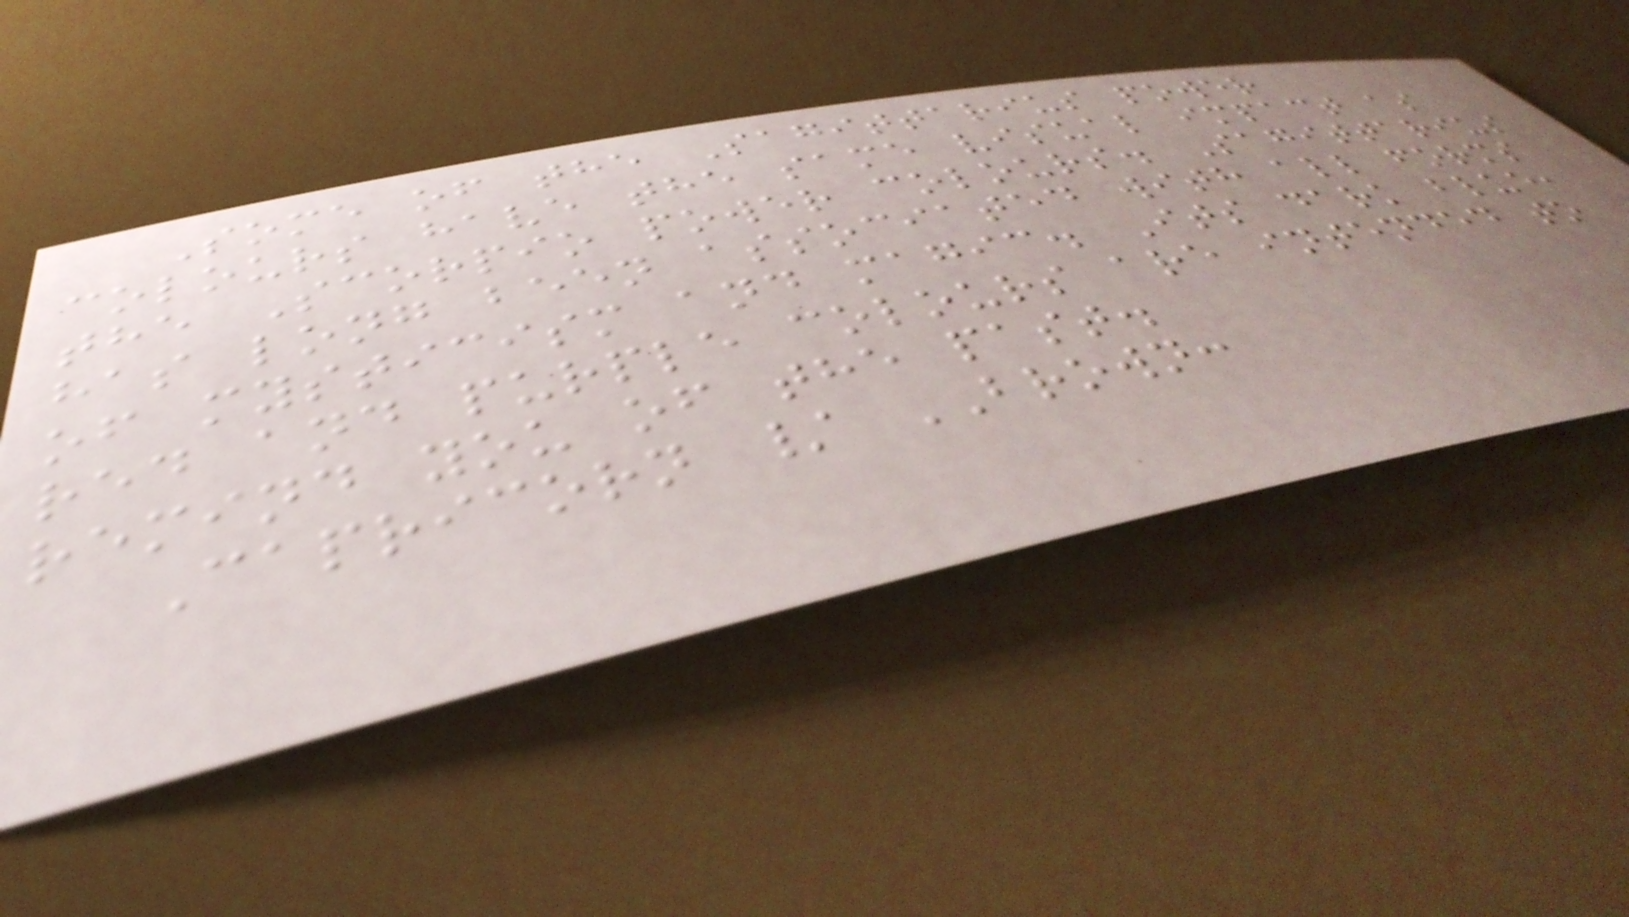Some of the Sagittarius power
colours have the same visual impact as
the Scorpio power colours. Sagittarius
has long been associated with all forms
of mysticism and magic. Its dark blue,
red and purple colours are intended to
remind you of the past.
Capricorn / BROWN:
